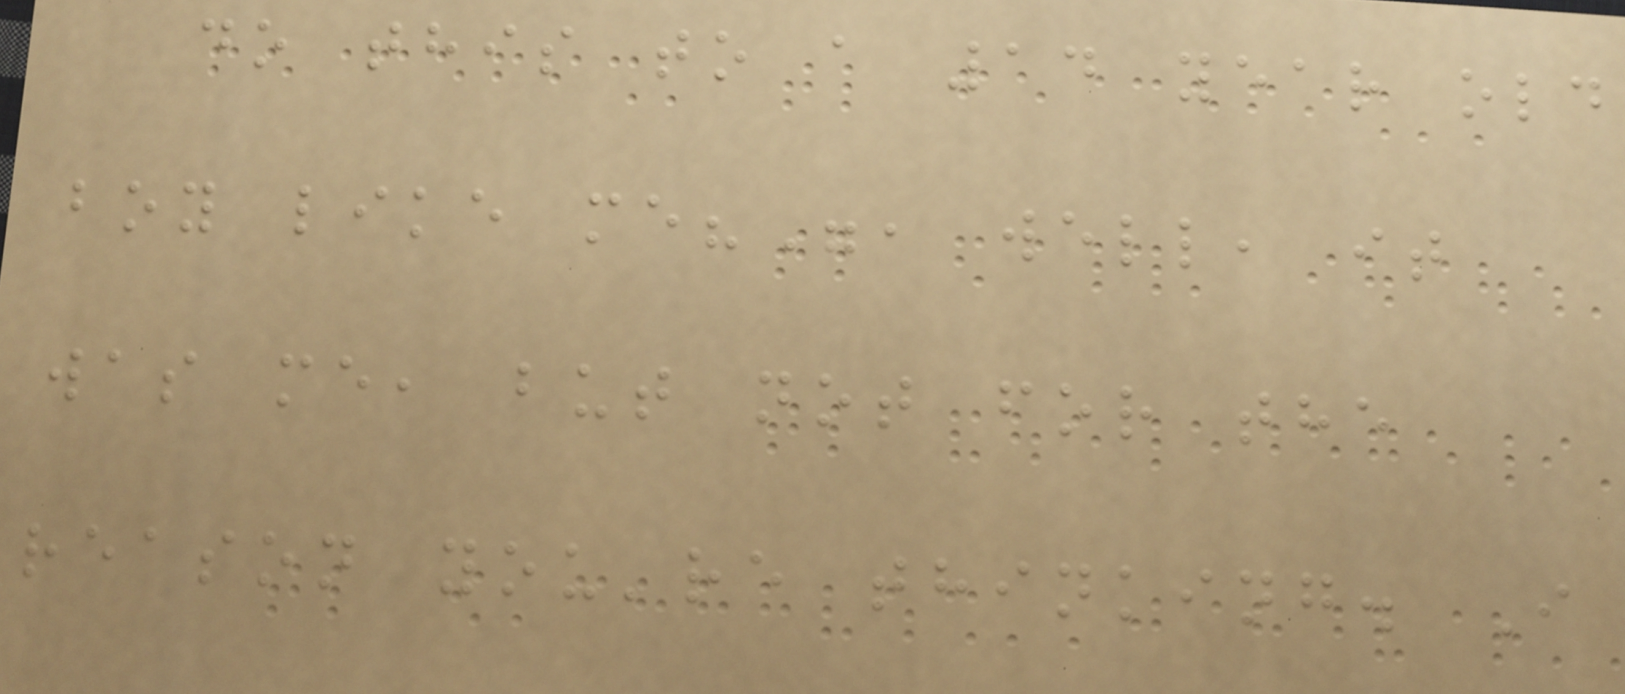do this to a 14 year old
boy like me?", well, it
was me, but not for the
reason you're thinking. I
